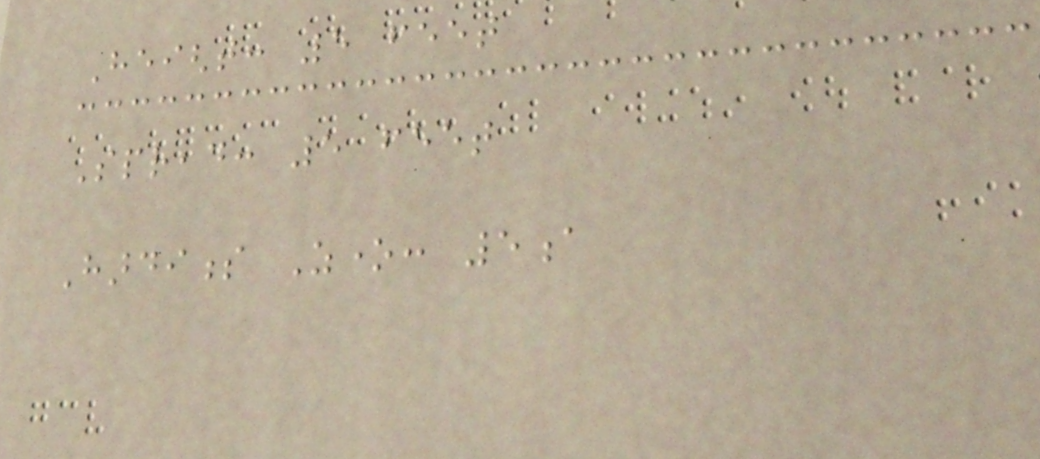Height: 5 feet
Spread: 5 feet
Hardiness Zone: 5a
